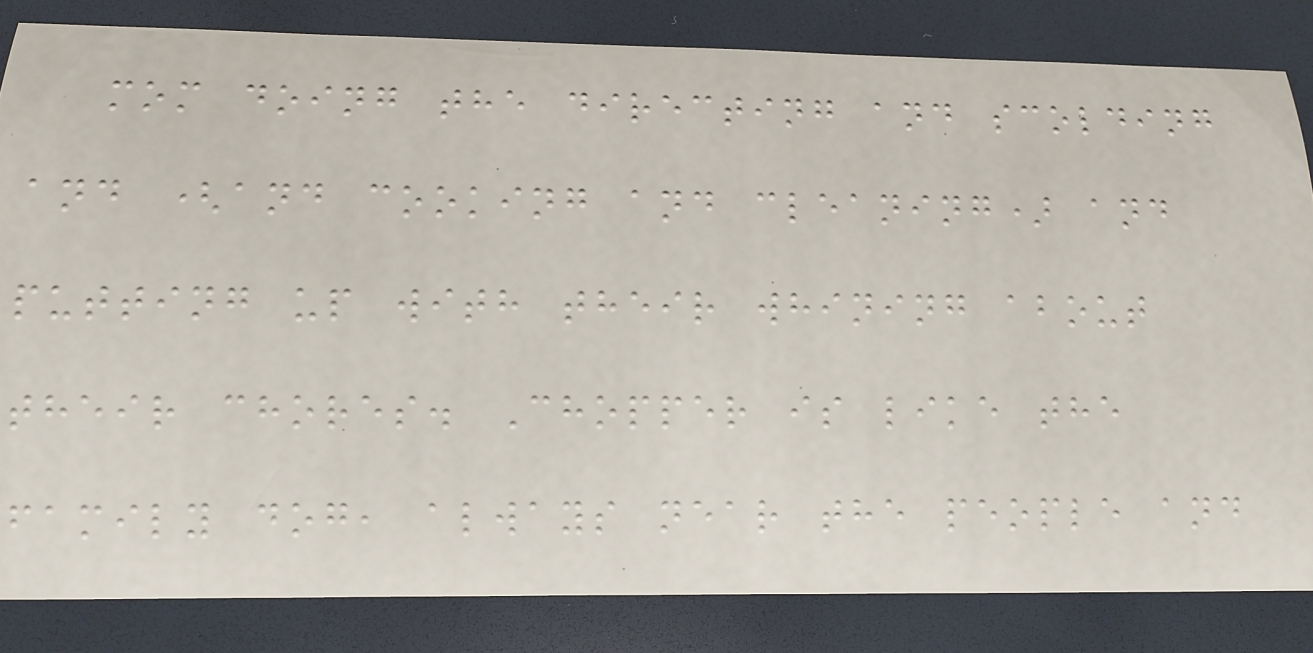mom doing the directing and scolding
and (and cooking and cleaning) and
putting up with their whining about
their chores. Chopper is like the
family dog, always near the people and
